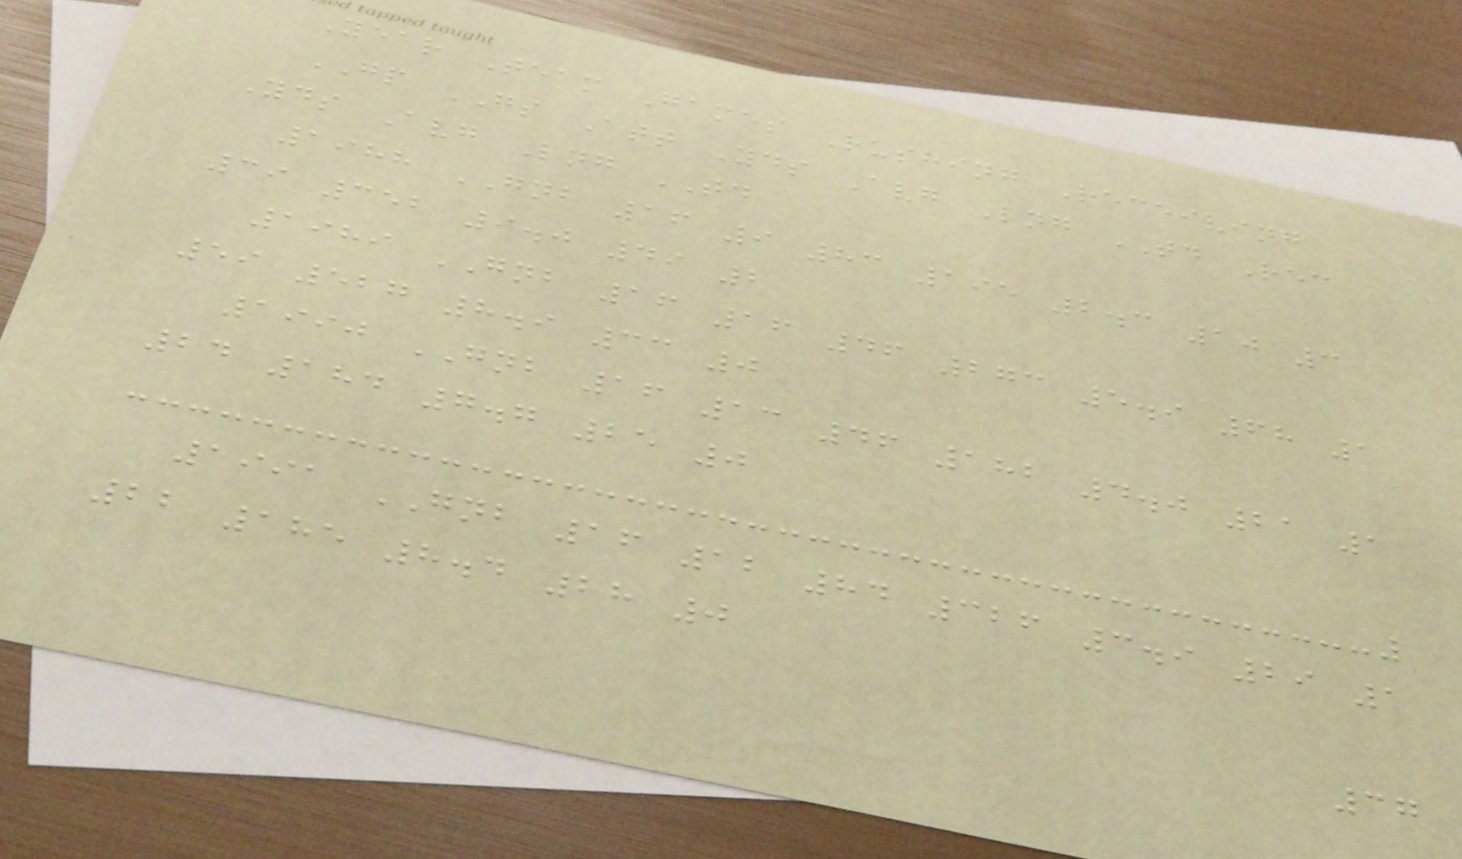Year Team Games Rushing Receiving
GP GS Att Yds Avg Lng TD Rec
Yds Avg Lng TD
1988 GNB 16 9 83 195 2.3 10 3
39 352 9.0 49 2
1989 GNB 16 16 46 273 5.9 68 1
59 527 8.9 33 0
1990 GNB 16 13 46 182 4.0 21 1
24 184 7.7 25 0
1991 GNB 16 12 84 326 3.9 29 1
22 185 8.4 28 0
37
